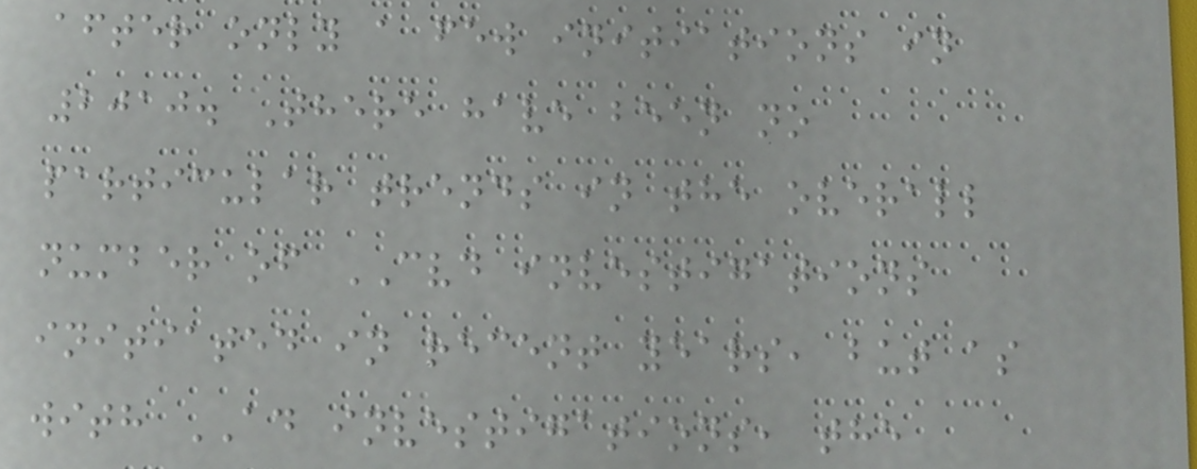after only a few initiations in
2010. There have been no
particular trends in the overall
number of CVD investigations
initiated in recent years, but as
with AD investigations, the
